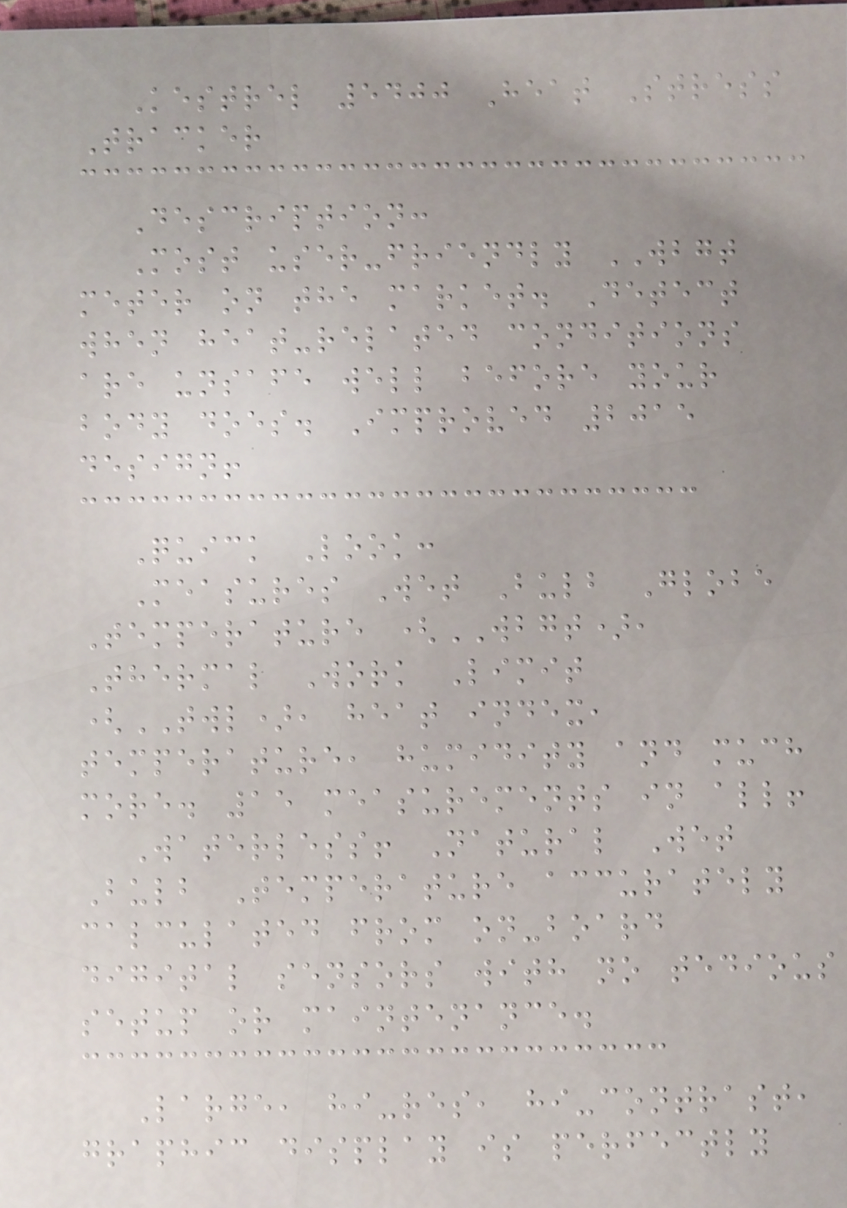Kestrel 5400 Heat Stress
Tracker
Description:
Most user-friendly WBGT
meter on the market. Detect
when heat-related conditions
are unsafe well before your
body does. Improved 2015
design!
Quick Look:
Measures Wet Bulb Globe
Temperature (WBGT),
Thermal Work Limit
(TWL), heat index,
temperature, humidity and much
more. 15 measurements in all!
Waterless! Natural Wet
Bulb Temperature accurately
calculated from on-board
digital sensors with no tedious
setup or maintenance.
Large, hi-res, hi-contrast,
graphic display is perfectly
